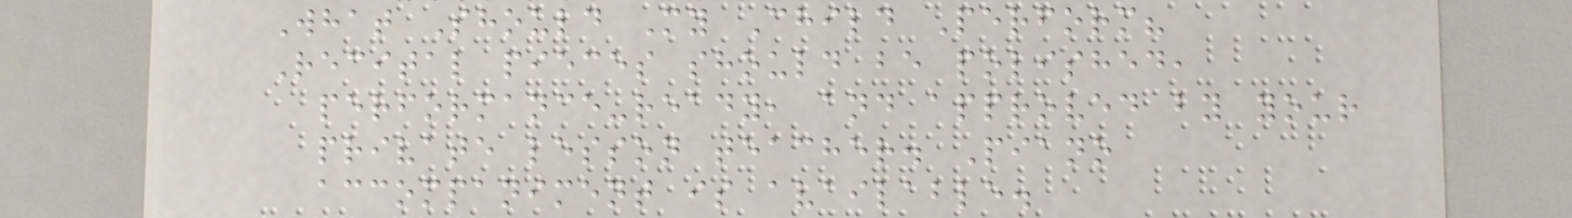What Should My Child Perform?
Recital pieces should be polished,
performance-ready, and approved by your
private lesson teacher. Piano
accompaniment is available.
